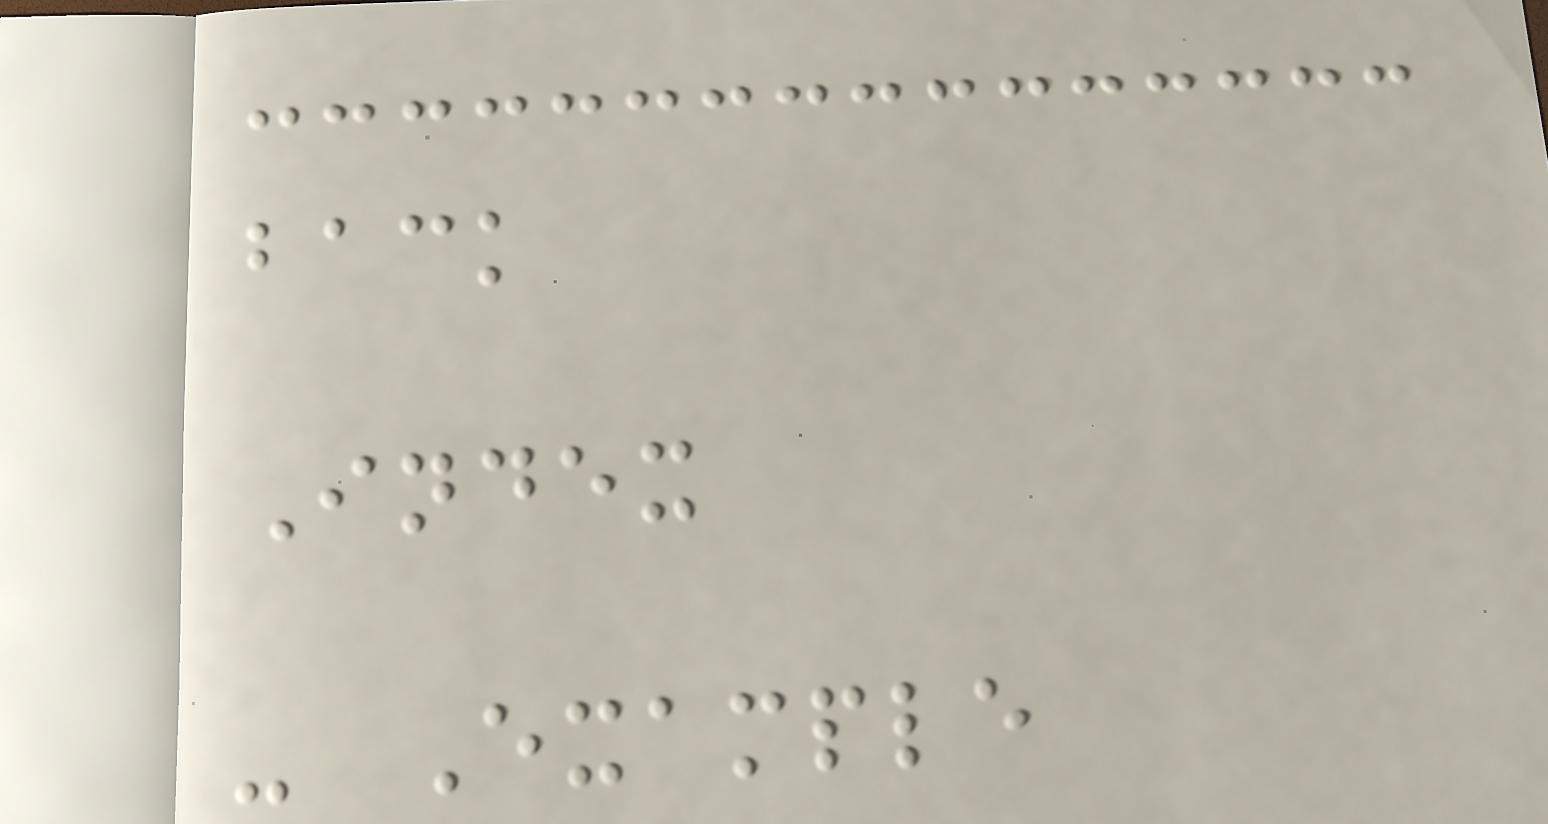back
Index
- Example
